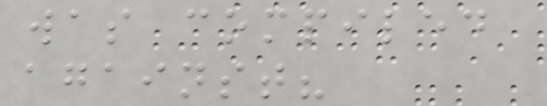was compiled
against?
